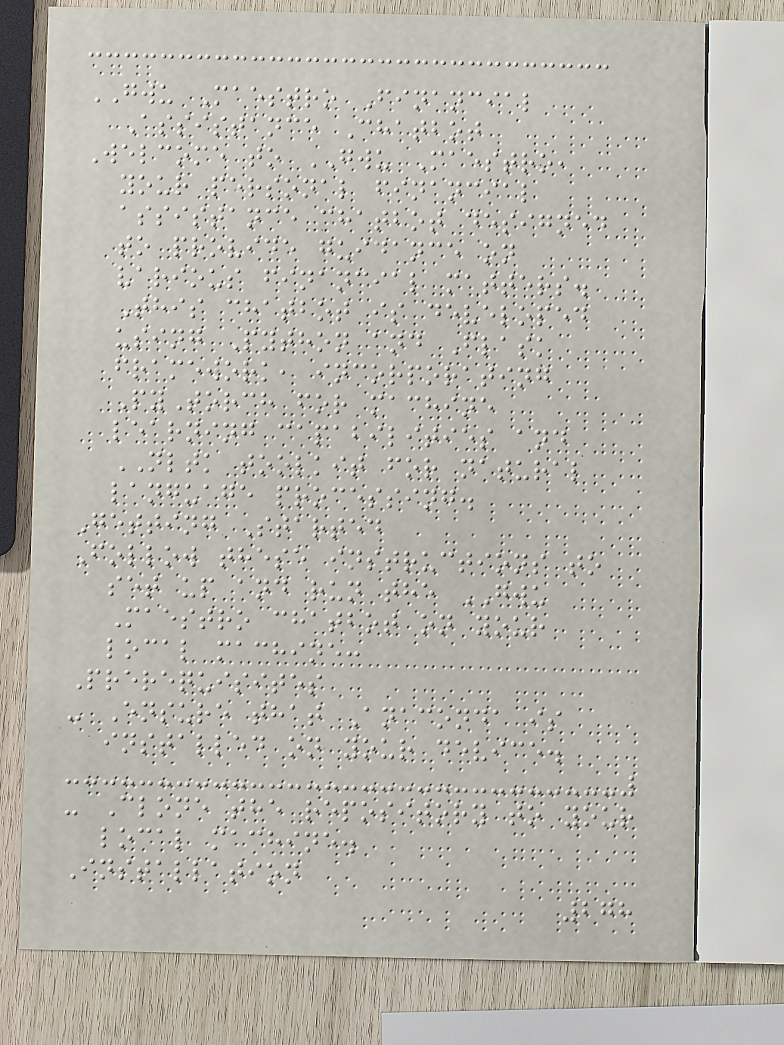GWU Maestro Financial
Assistance Chatbot
Welcome to GWU Maestro,
your personal financial
assistance chatbot designed
to provide guidance on
various financial matters.
This chatbot is developed
using Python and Flask
framework, incorporating
PyTorch for machine
learning capabilities and
NLTK toolkit for natural
language processing.
Getting Started
Follow these instructions to
set up and run the GWU
Maestro chatbot on your
local machine:
Prerequisites
- Ensure that Anaconda is
installed on your device.
- Clone the repository to your
local machine.
Installation
278
